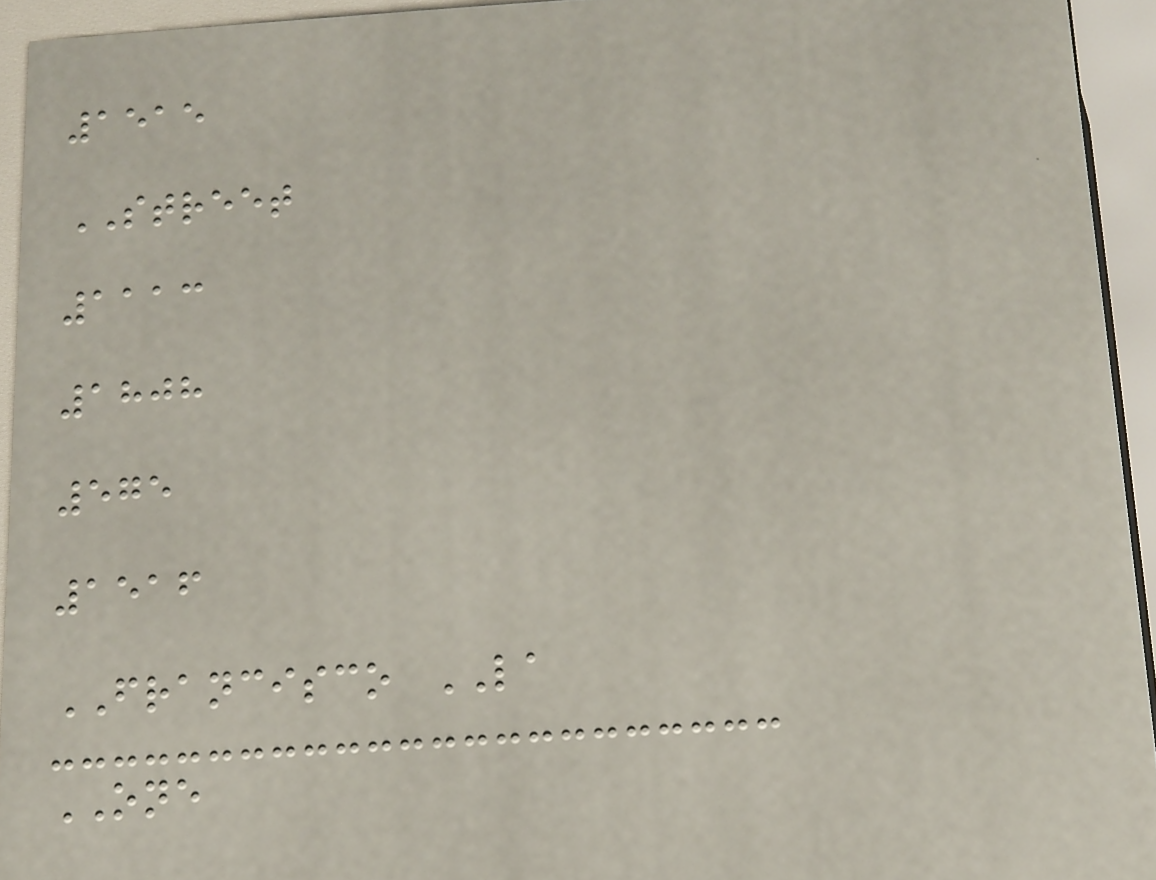1515
STREET
1113
1808
575
1516
FRANCISCO LA
ONE
